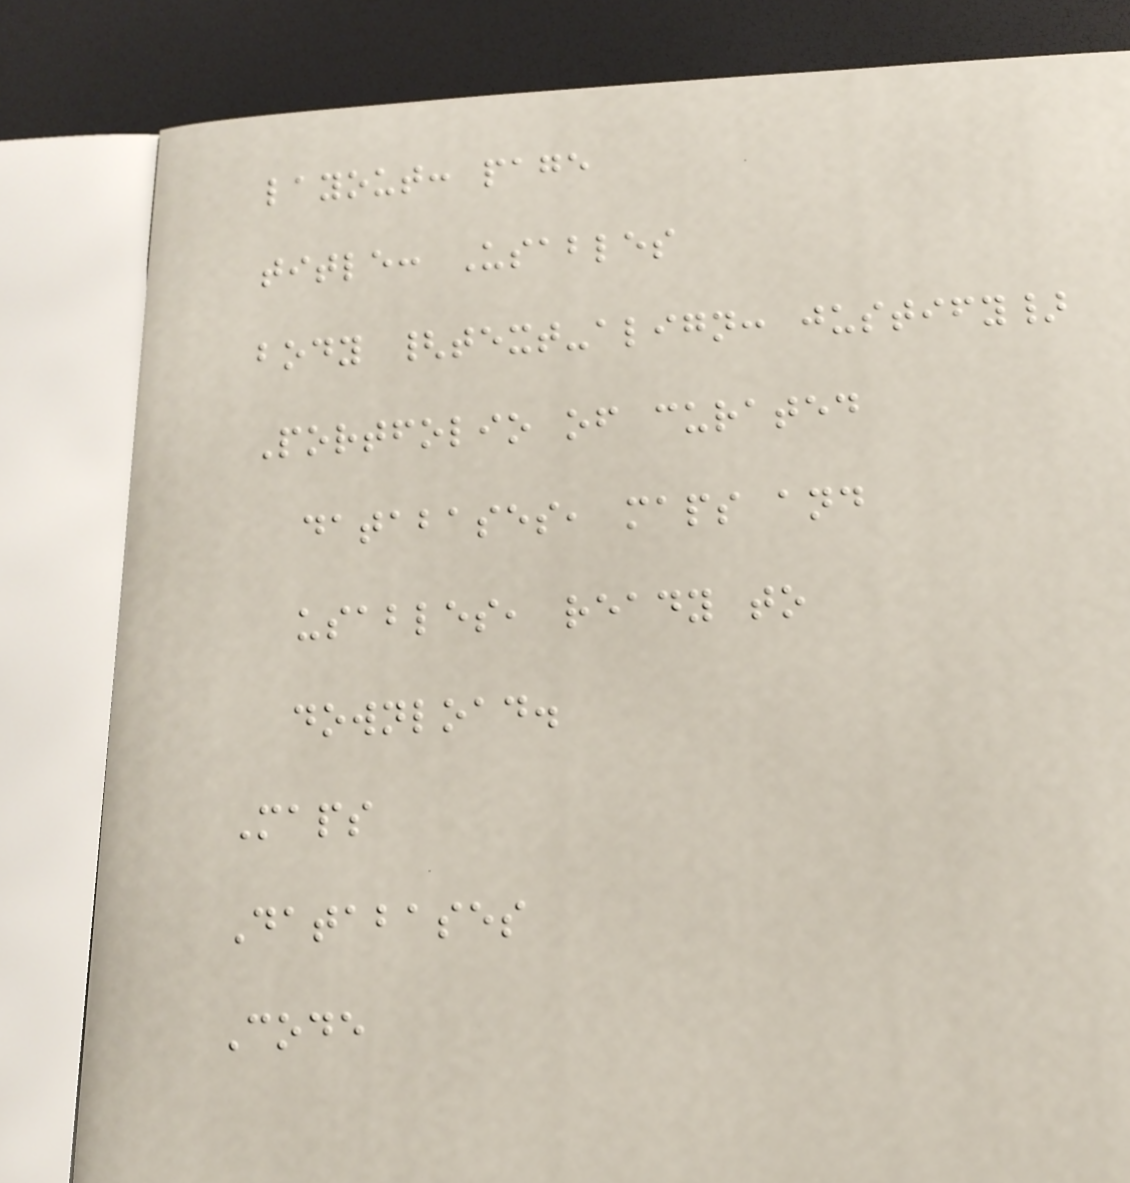layout: page
title: Usables
body {text-align: justify}
Portfolio of curated
databases, maps and
usables, ready to
download.
Maps
Databases
Code
